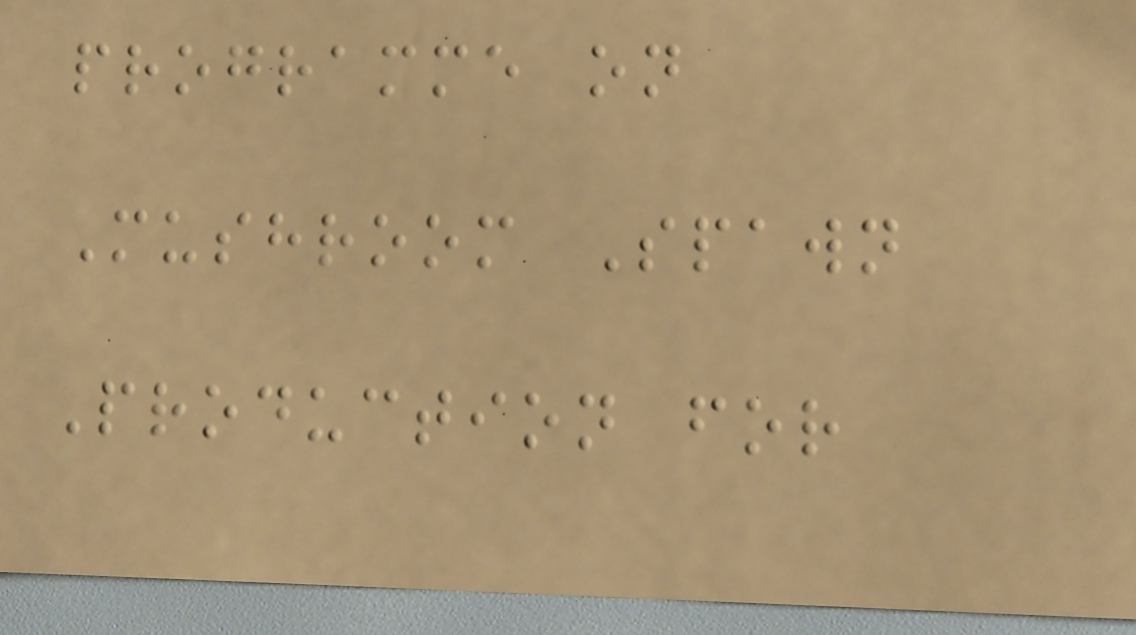programme on
Mushroom Spawn
Production for
